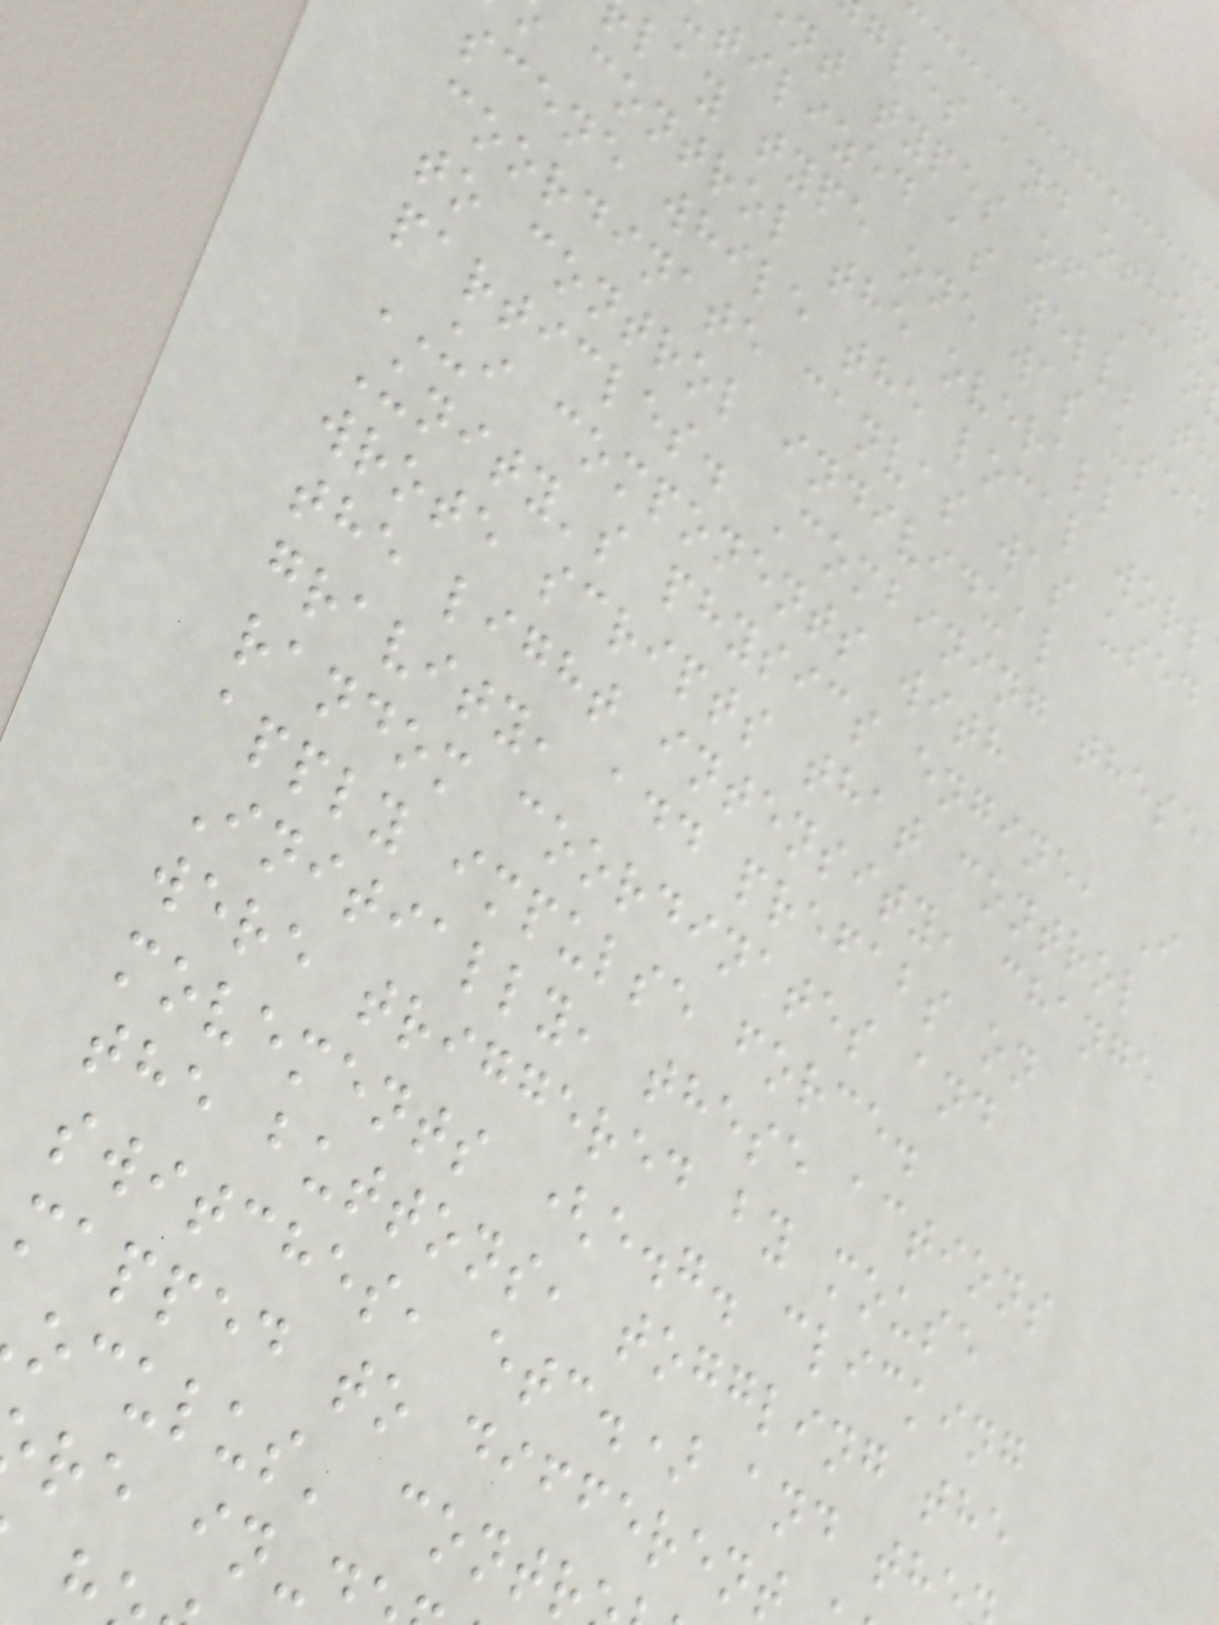gles and other
nt types of Can
tilized as well; th
lay type one was used
control the overall
scene while the local worl
coordinate canvas was used
to control individual
particles. Combining these
UI components with
Unity's physics engine, I
wrote scripts that control
the light intensity, change
gravity, add prefabs on
random coordinates and
apply impulse force.
Initially, these actions
were triggered by mouse
movements (e.g. clicking
the buttons, toggling the
switches, etc.) and th
mapped to different
oculus' contr
re in-d
